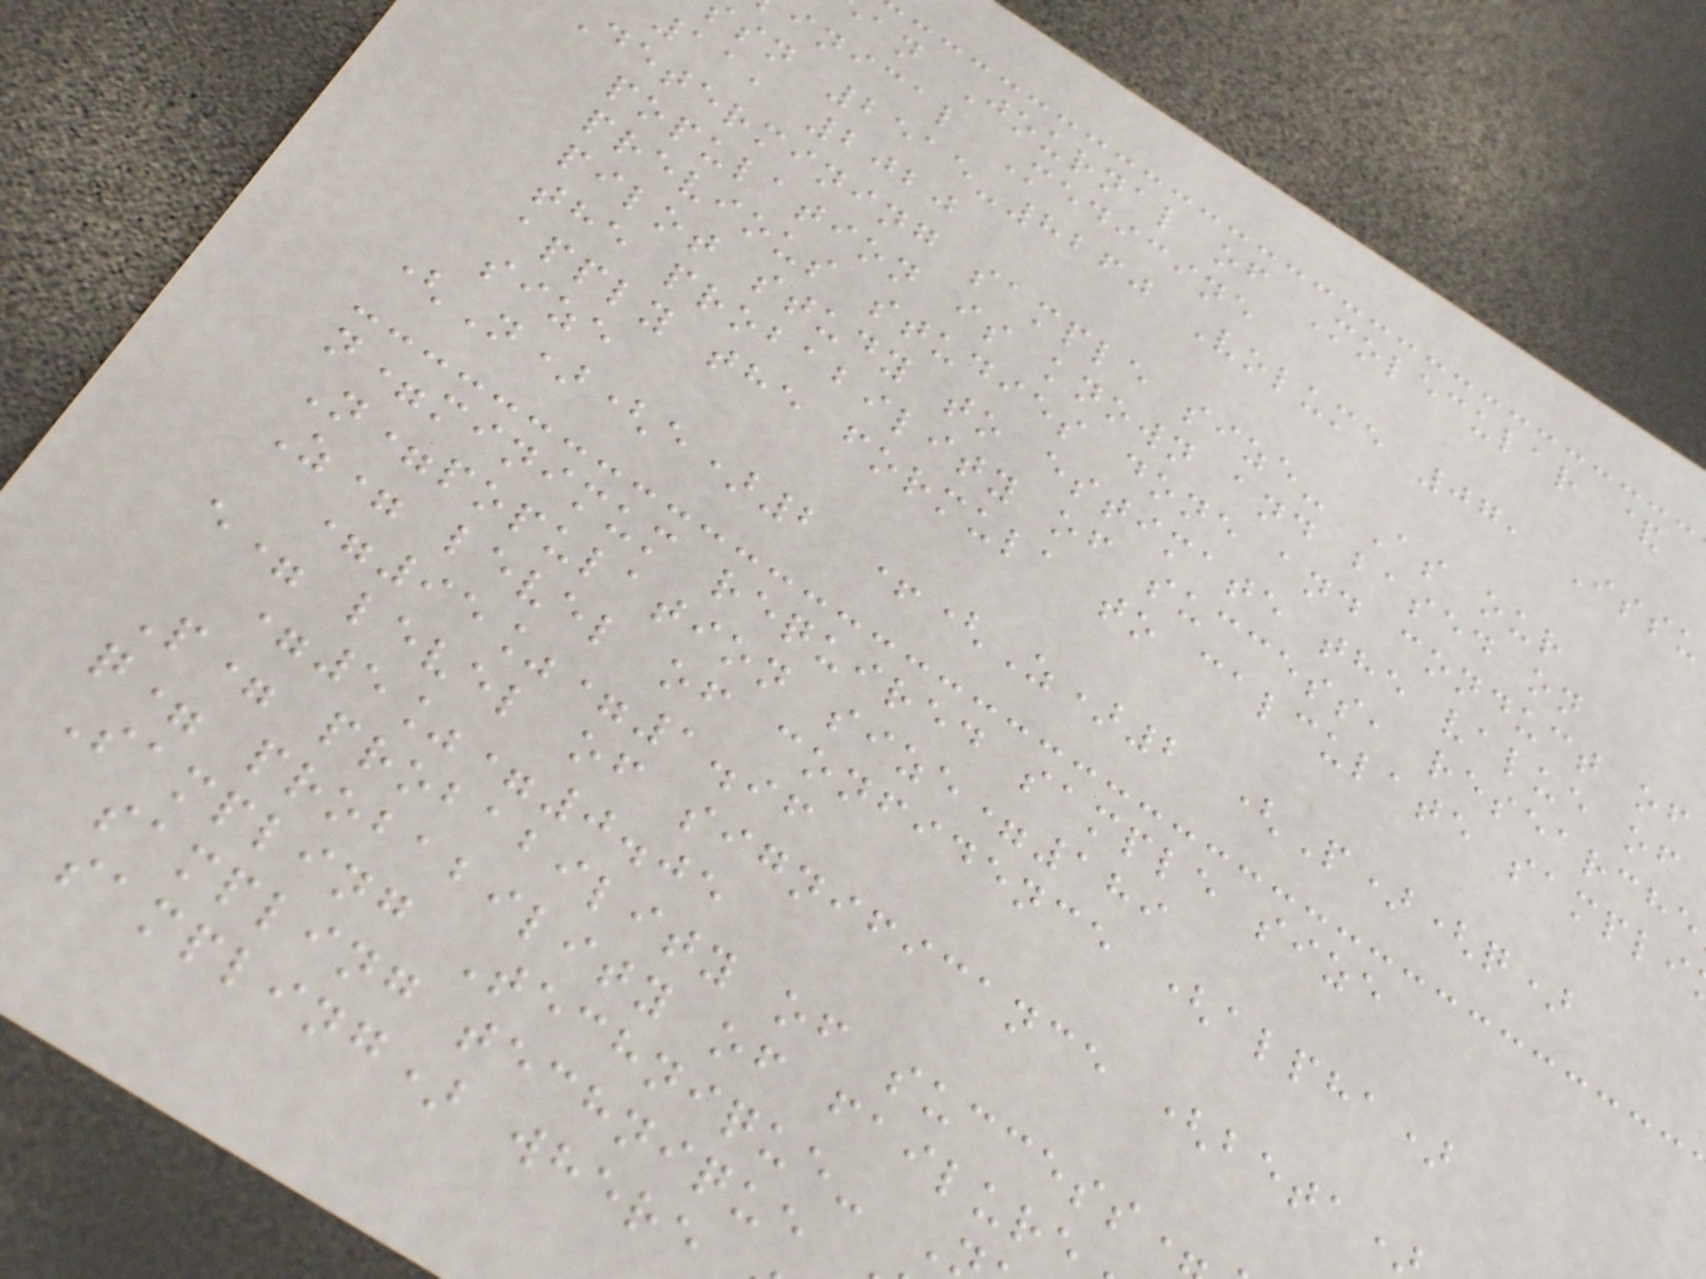an Journal of Molecular &
inical Medicine
sn 2515-8260 Volume 07, Issu
11, 2020
determining sample size- As our
population is known and based on
previous studies done and conduct of
pilot study to estimate the value of
the probability of success, researche
apply the formula to calculate sampli
size
(N)(e)2 +(Z)2 (P)(q)
n=minimum required sample size
N=population size=189
Z= level of confidence (alpha)
=95%=1.96
e= level of significance (beta
=5%=0.05
P= probability of success
q= probability of failure
Sampling Technique-
sampling technique
sampling) where
